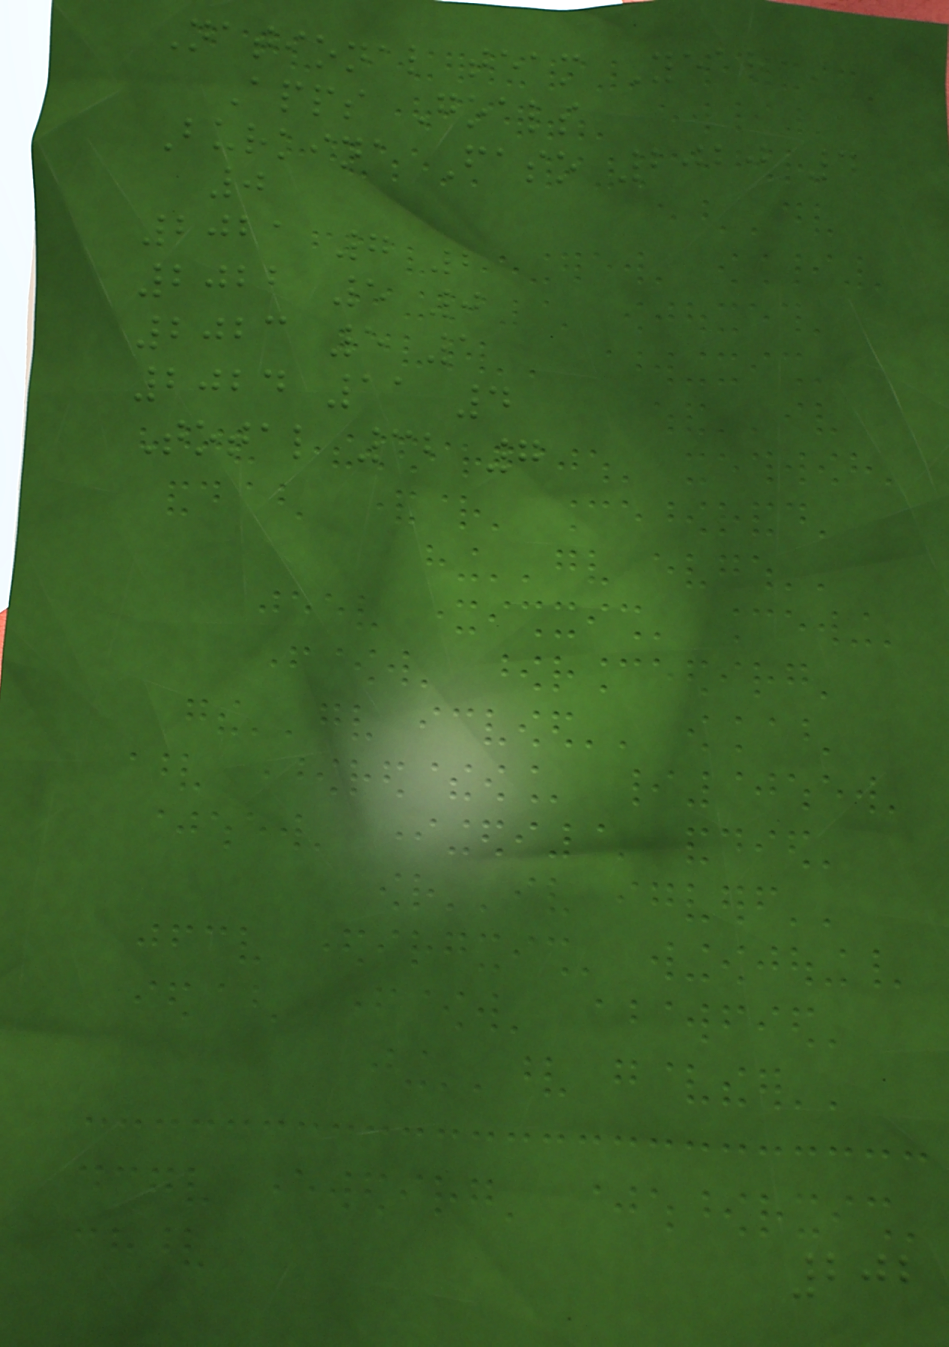National team Year
Apps Goals
Burkina Faso 2020 4
0
2021 7 2
2022 5 0
2023 5 1
2024 11 4
Total 32 7
202
